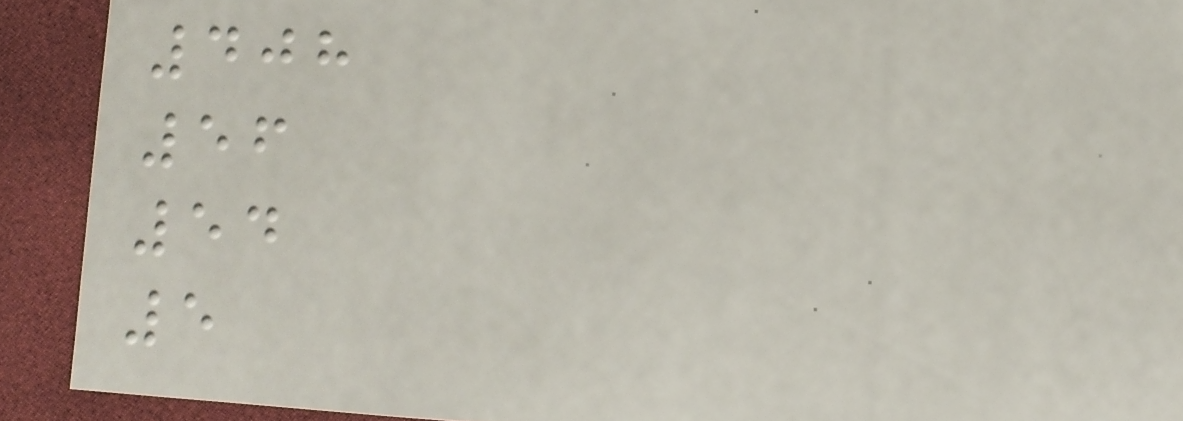408
56
54
5
